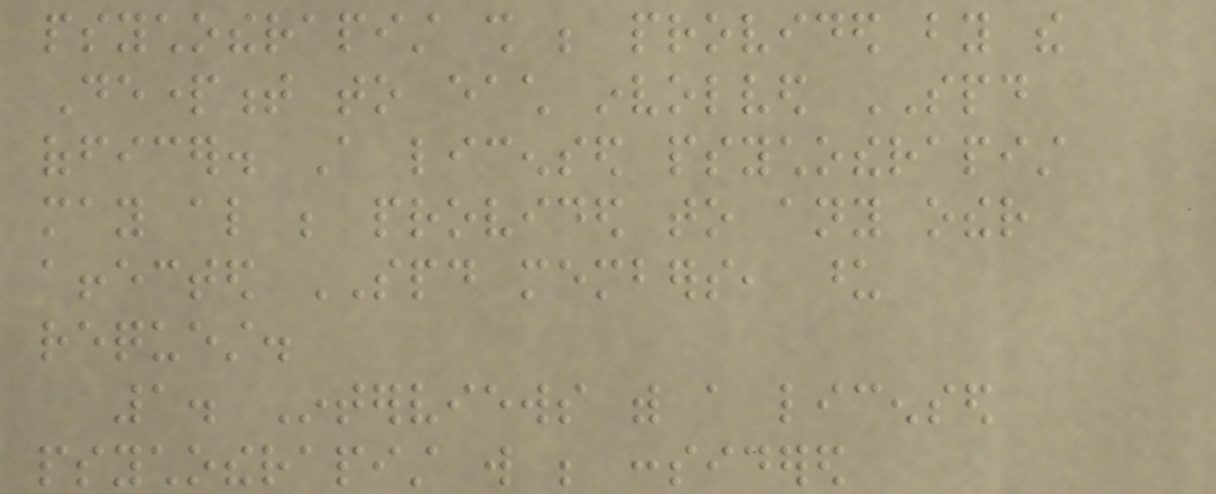psychotherapist shall be provided by the
Department to each involved SPD
officer. A licensed psychotherapist
may also be provided to any other
affected SPD members, upon
request.
1. Interviews with a licensed
psychotherapist will be considered
